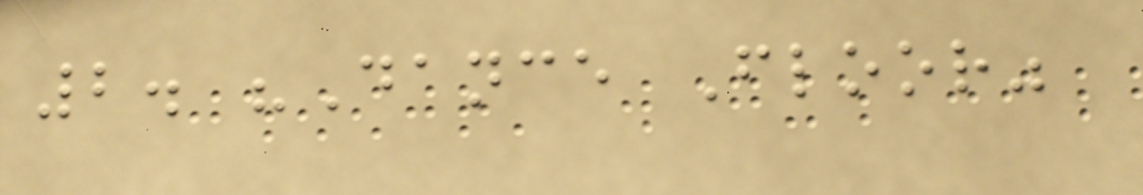2. "Dance Floor"
